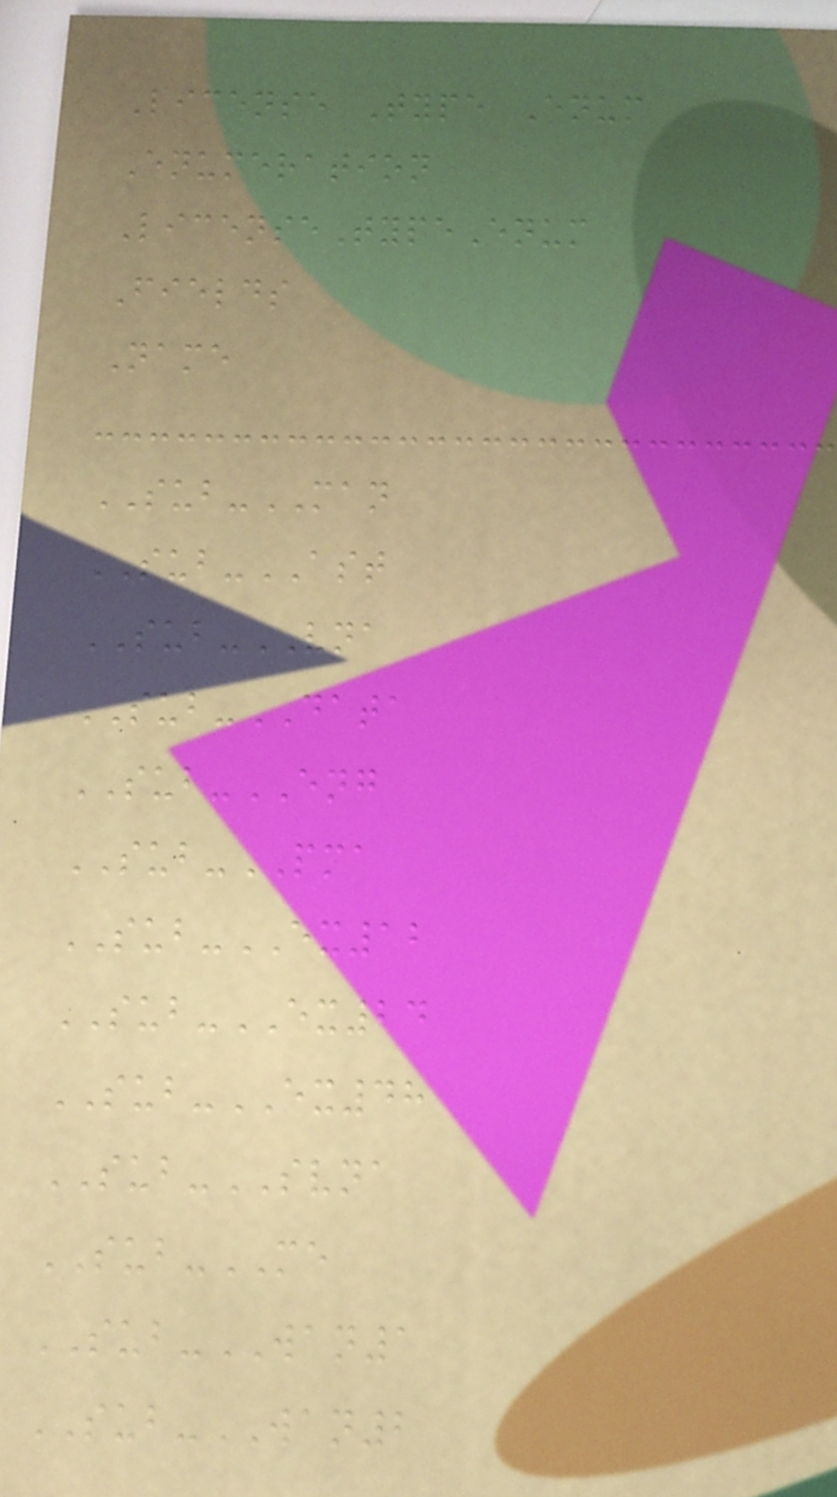License Type Enum
Enumeration
LicenseTypeEnum
Fields
Name
SUB-MAN
SUB-AST
SUB-VNA
SUB-DATA
SUB-ENG
SUB-PMA
SUB-EX12
SUB-EX24
SUB-EX48
SUB-SVNA
SUB-ME
SUB-WAN1
SUB-WAN2
